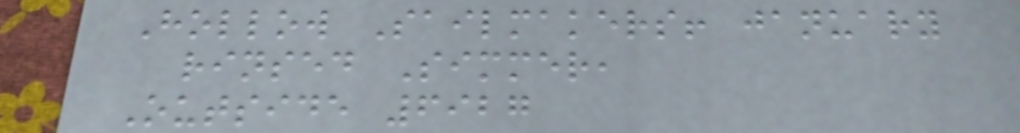Hollow Sailmakers! january
rinsed Simmer,
Outside 6927
